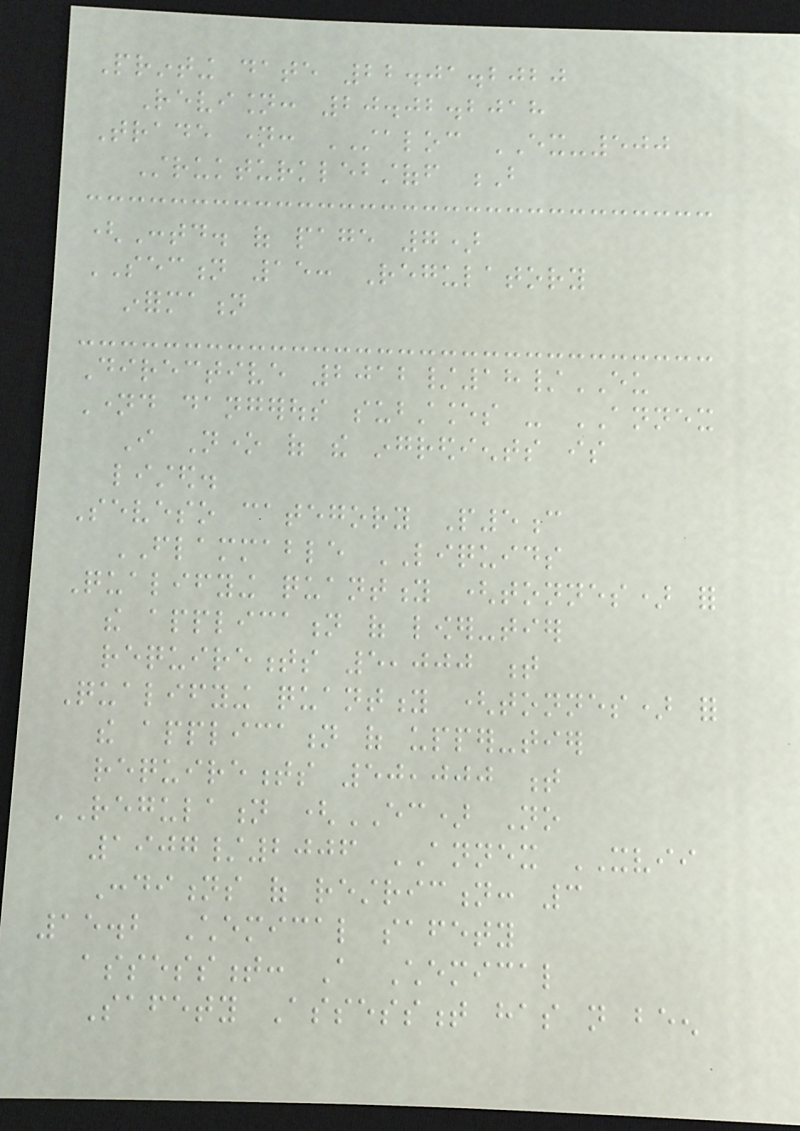Printing date 22.01.2020
Revision: 20.02.2018
Trade name: STALOC EX-500
Strukturklebstoff B
(Contd. of page 7)
SECTION 15: Regulatory
information
Directive 2012/18/EU
Named dangerous substances - ANNEX
I None of the ingredients is
listed.
Seveso category P5c
FLAMMABLE LIQUIDS
Qualifying quantity (tonnes) for
the application of lower-tier
requirements 5,000 t
Qualifying quantity (tonnes) for
the application of upper-tier
requirements 50,000 t
REGULATION (EC) No
1907/2006 ANNEX XVII
Conditions of restriction: 3
15.2 Chemical safety
assessment: A Chemical
Safety Assessment has not been
